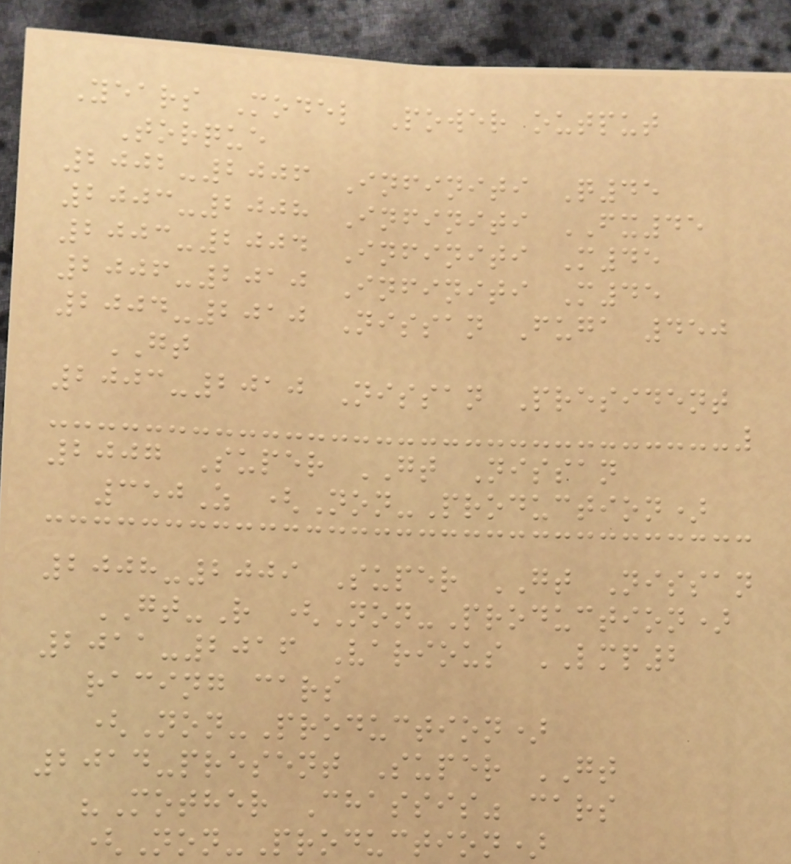Years Model Power output
Torque
2002-2006 Infiniti Q45
2003-2008 Infiniti FX45
2003-2004 Infiniti M45
2006-2010 Infiniti M45
2004-2010 Nissan Fuga 450
GT
2003-2010 Nissan President
2007 Super GT Nissan
350Z (Non-Production)
2008-2009 Super GT Nissan
GT-R (Non-Production)
2011-2016 Various LMP2
racing cars
(Non-Production)
2014-present Super GT
"Mother Chassis" cars
(Non-Production)
